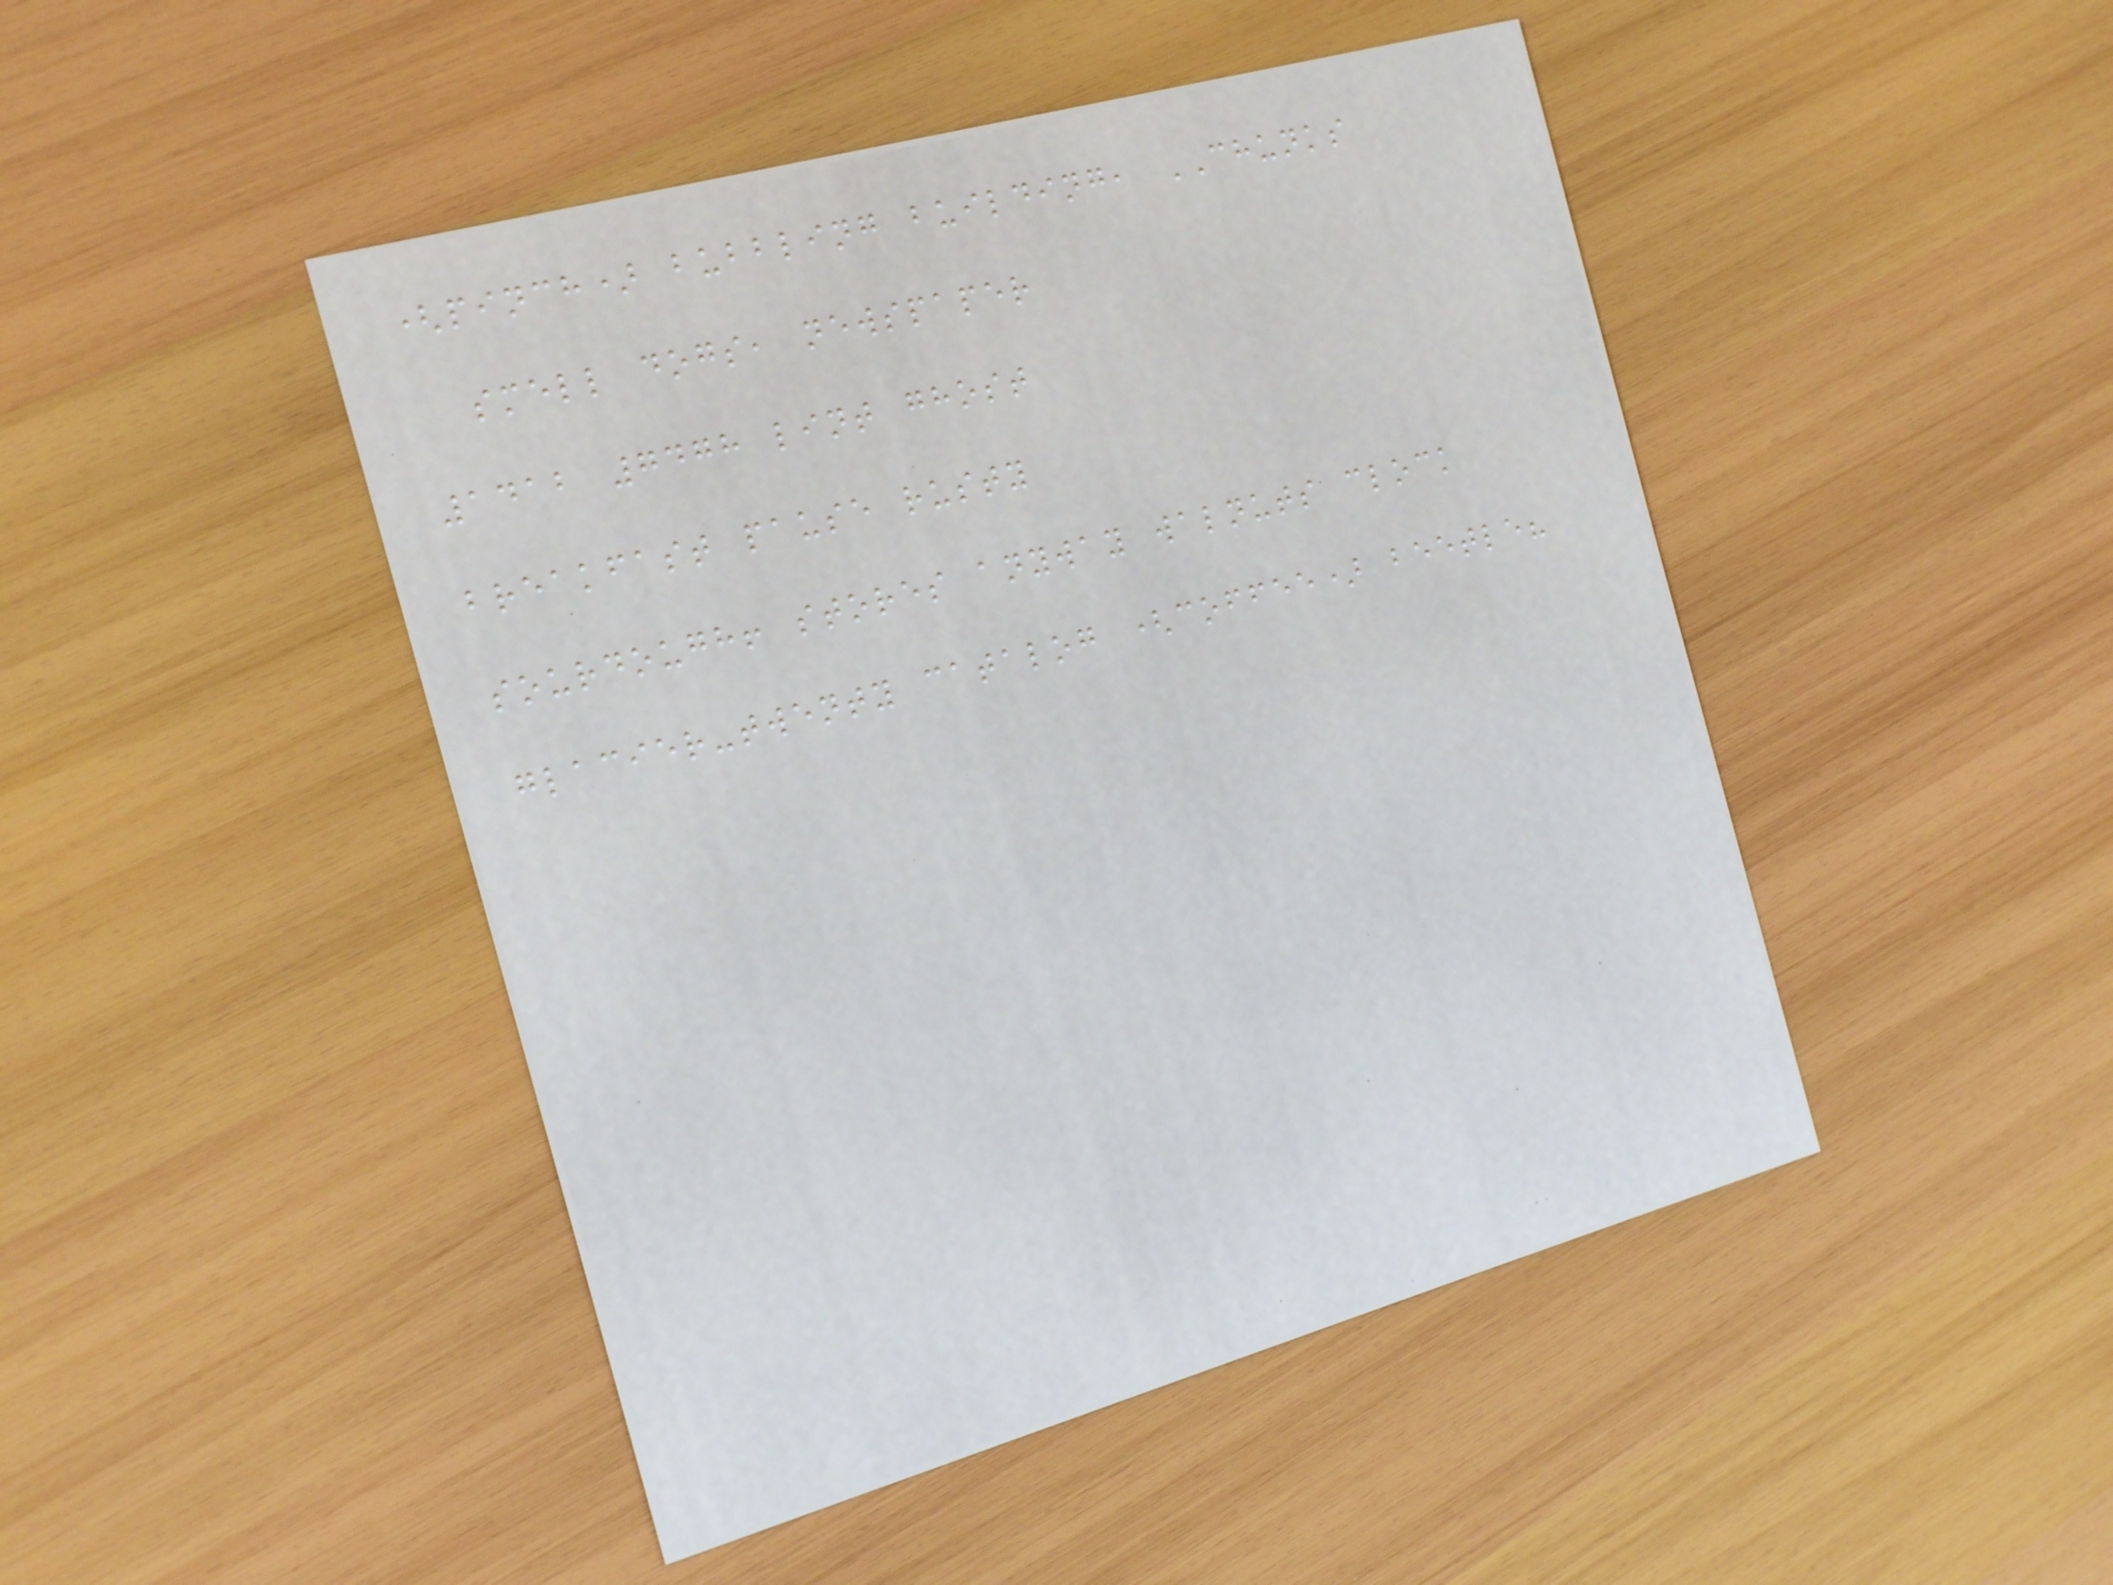(pinch) bubbling building, CHUNKS
smell dogs, newspaper
1412 7478 lint ghost
breakfast pause rusty
sourdough! stores anyway walnuts clock
glacier-twenty catalog (coffee) beetle?
